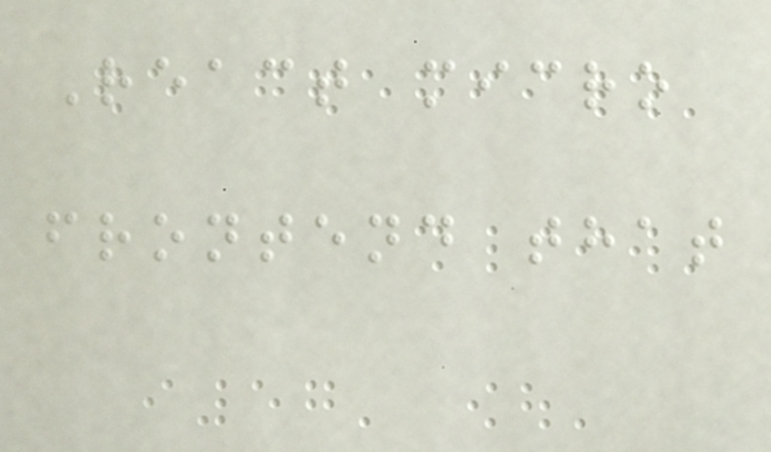React micro
frontend that
